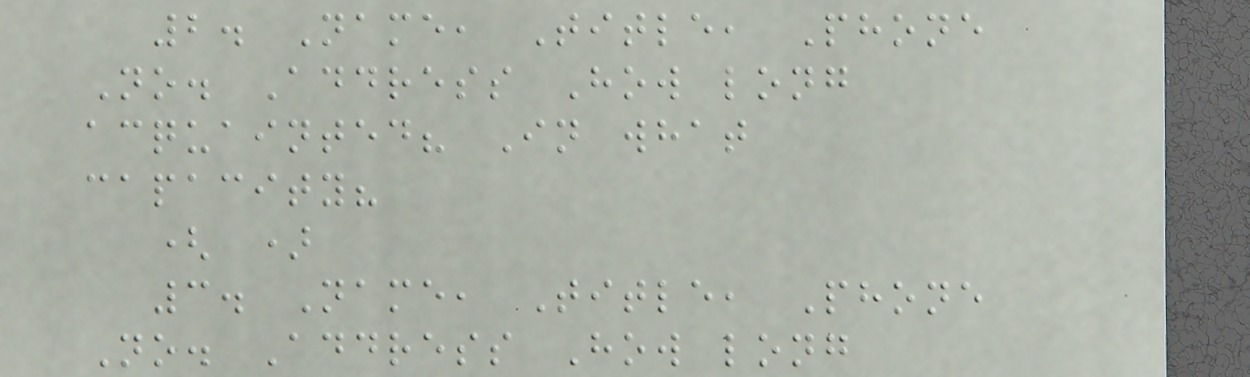2. Name, Title, Phone
No. Address How long
acquainted? In what
capacity?
( )
3. Name, Title, Phone
No. Address How long
